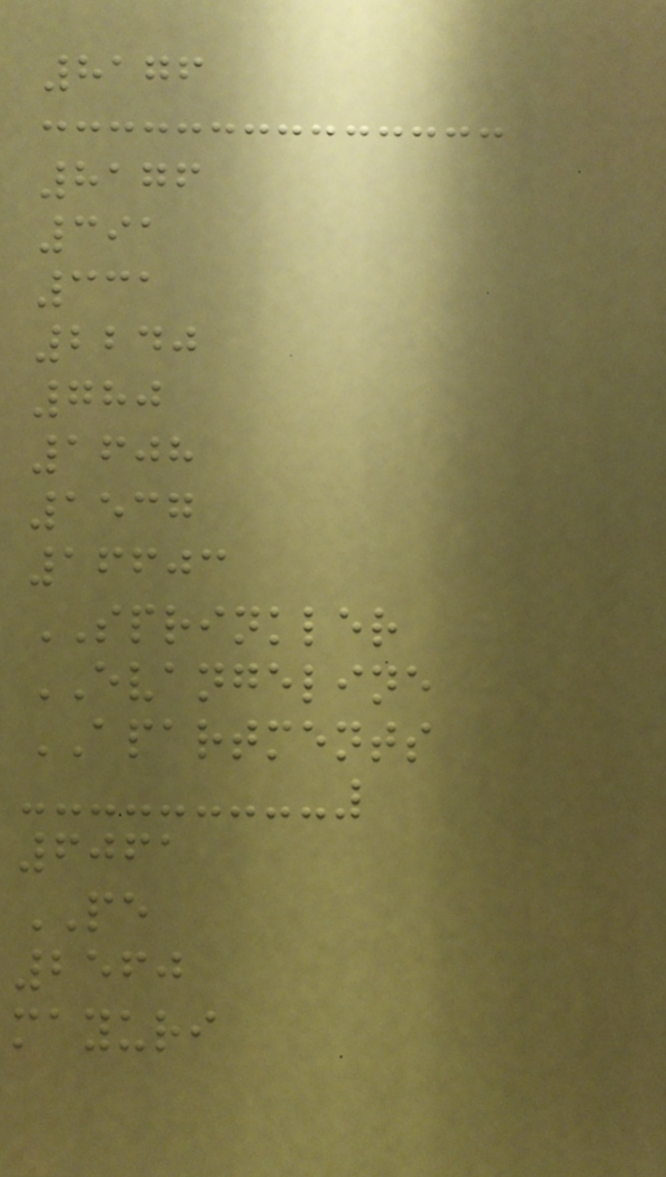8176
8176
391
331
2240
780
1608
1537
16603
SPRINKLER
EVANGELINE
APARTMENTS
6061
PE
2560
mayuri
